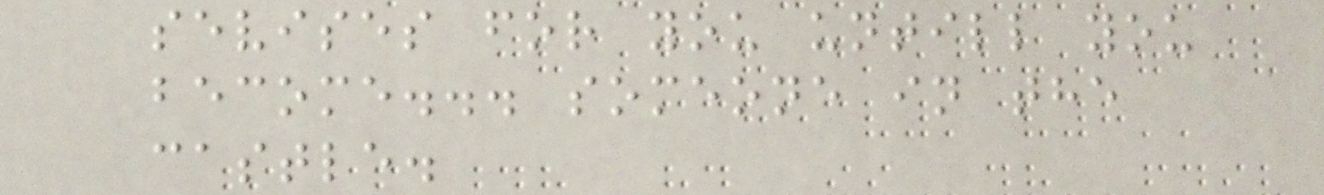sevises for you untill you
become... someone in the
castle.
